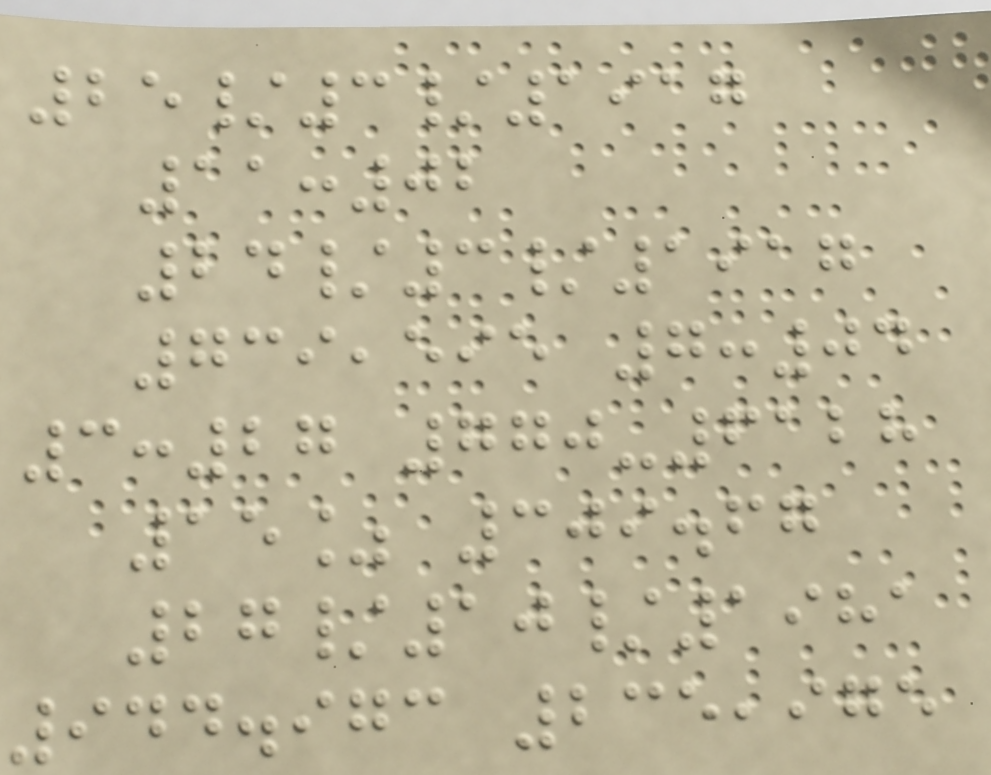25/3/1917
11:02
24/3/1917
739,595 7:04
3:27 770-6128
15% 309.67
27/10/1981
944.973 235,975
